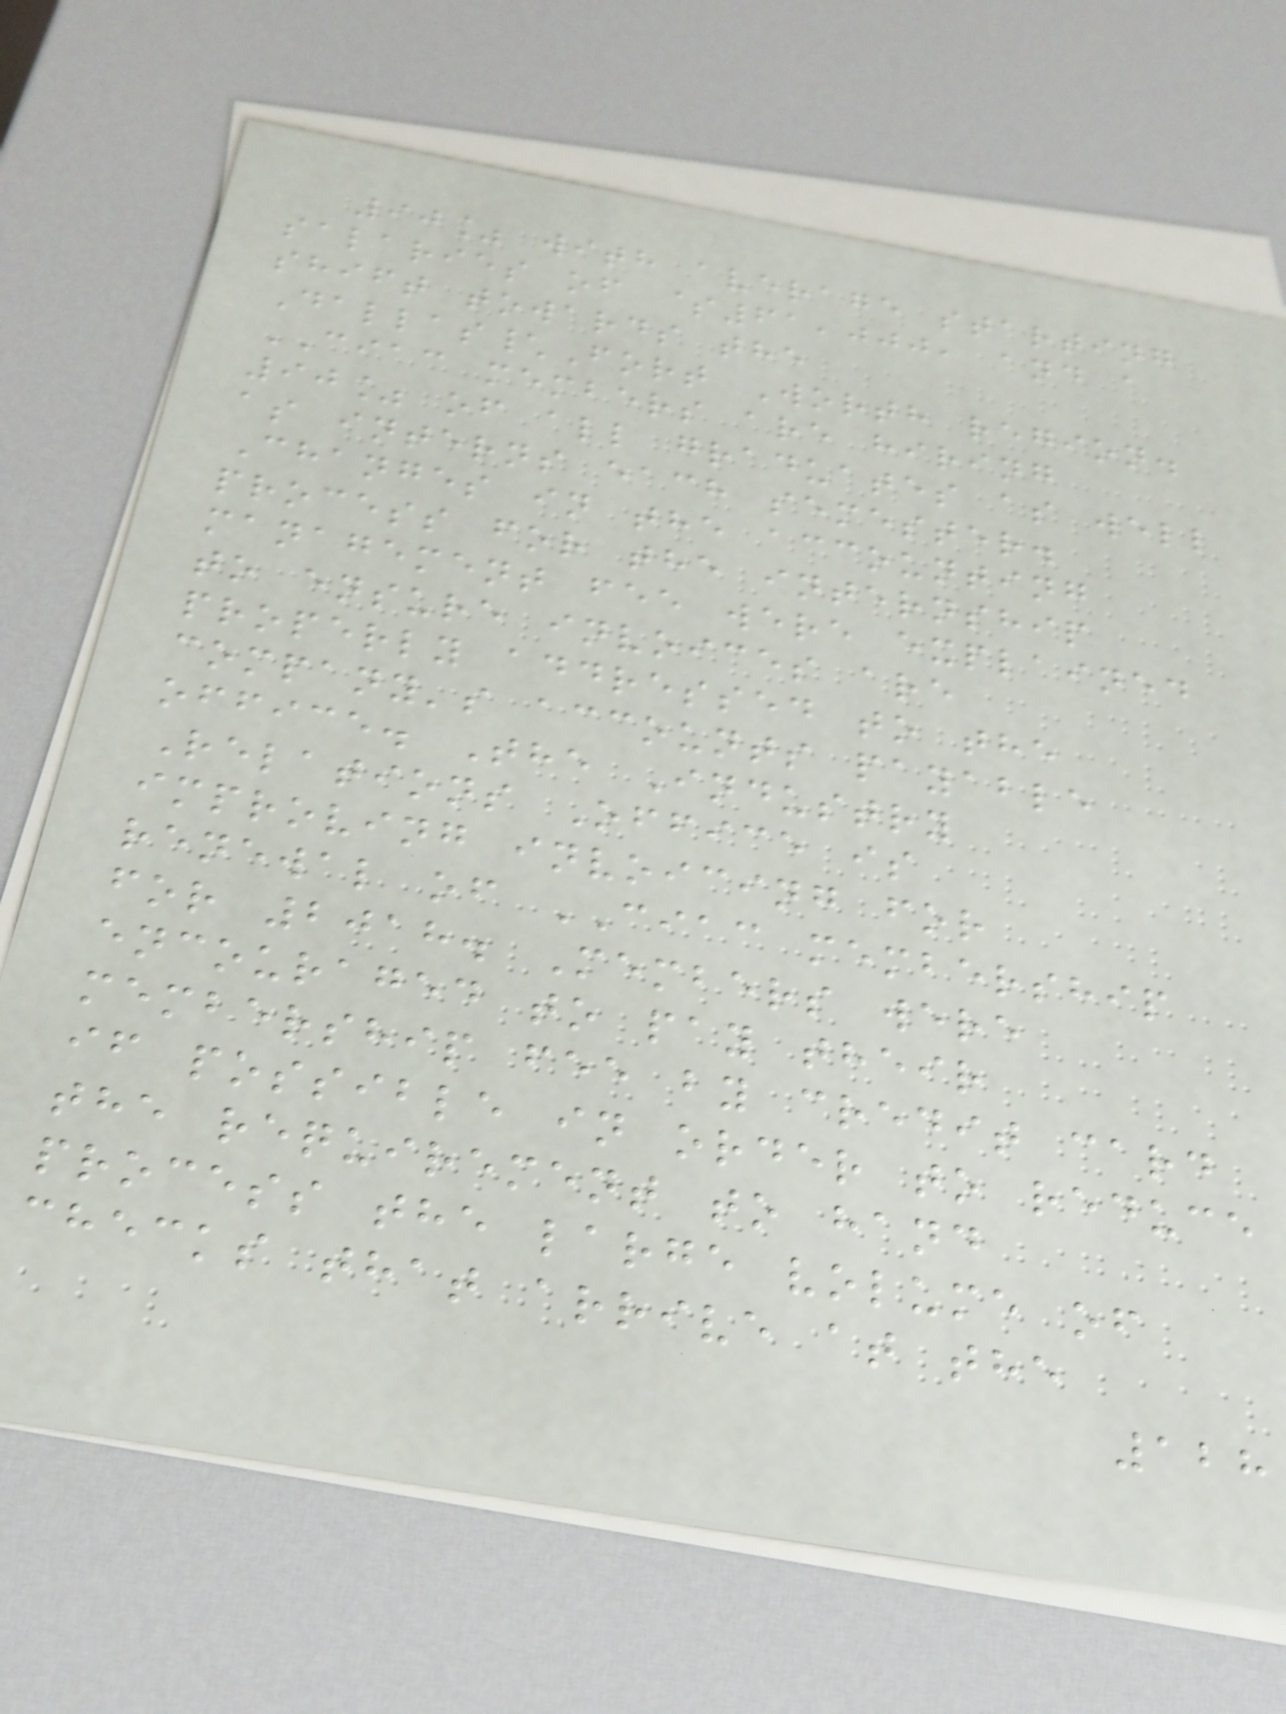90% with average starting
salaries of $61,000, and a
shift towards the
Dallas\Fort Worth region.
CIAC members are hiring
90% of all graduates as well
as interns each semester.
Changes in the accounting
process for the internship
management fee were explained
to ensure invoices are
properly addressed to the
company's accounts payable
office. The Industry
Relations Office is
improving invoicing for
renewal of CIAC membership
for 2018. Members were
encouraged to pay their
membership fee by credit card
if possible in order to reduce
the requirement to hand
process the large volume of
checks that arrive at the
128
